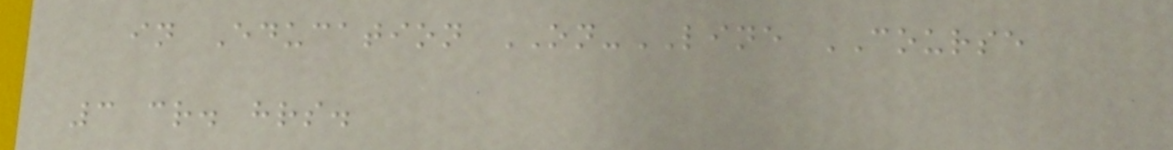in Education ON-LINE COURSE
3 cr. hrs.
